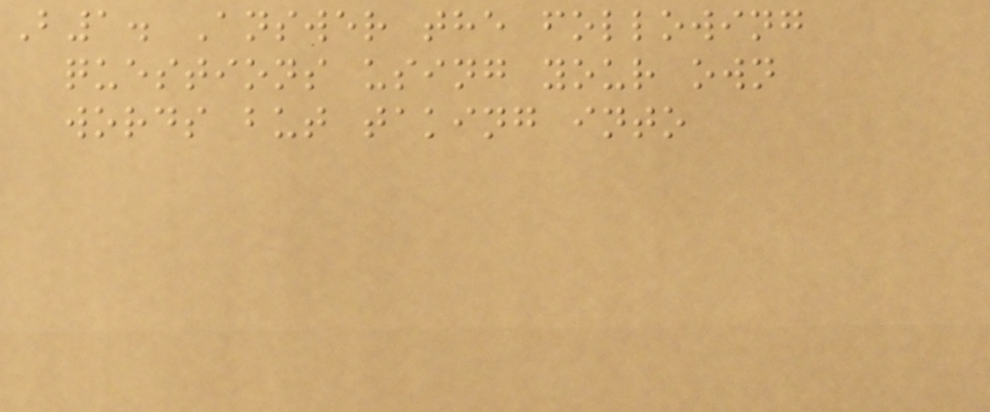B1. Answer the following
questions using your own
words but taking into
